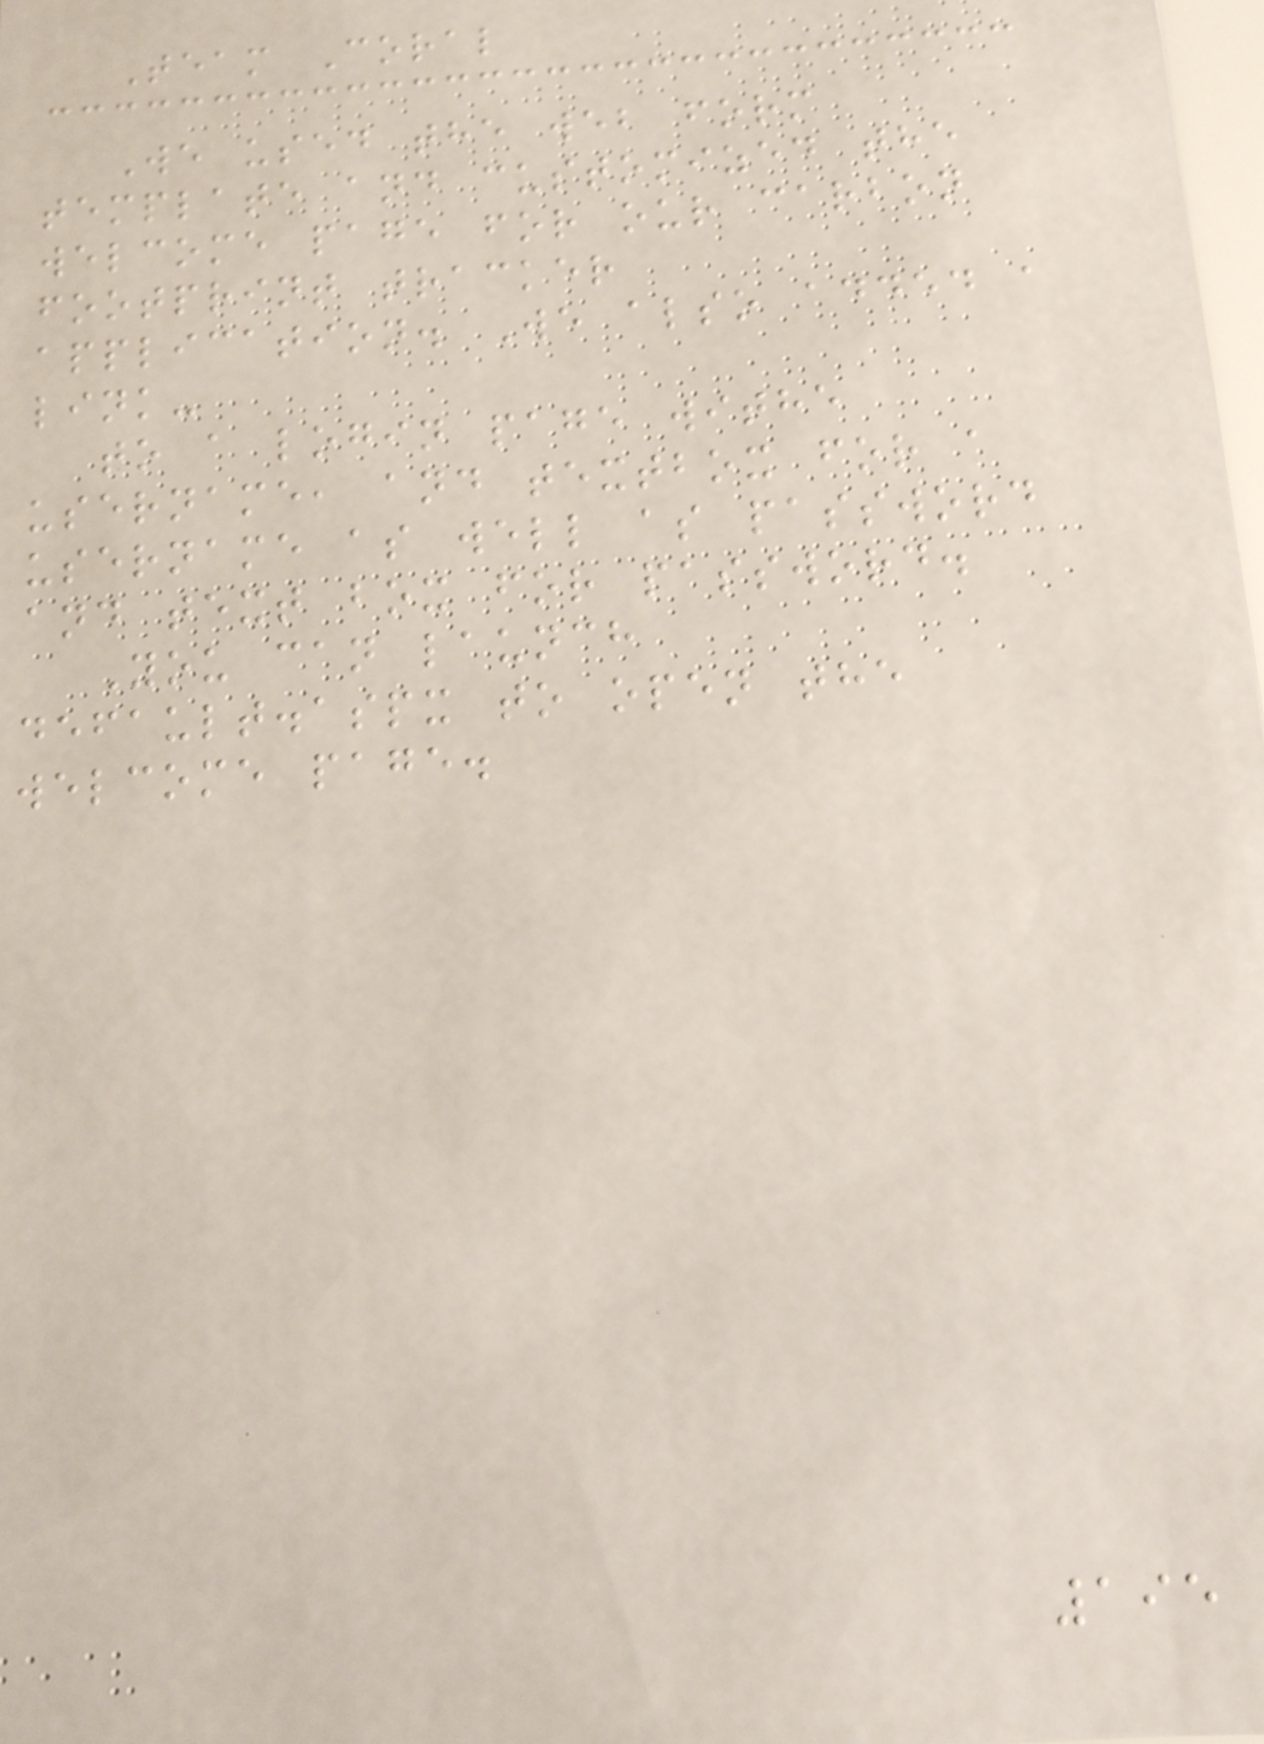Team Coral
We used the web form
template and customized the
welcome page for our carbon
footprint tracker
application. We also added a
link-
to a login page withe
username, and textbox for a
username as well as password
and text box for password.
You can launch
default.aspx to open the
welcome page.
195
